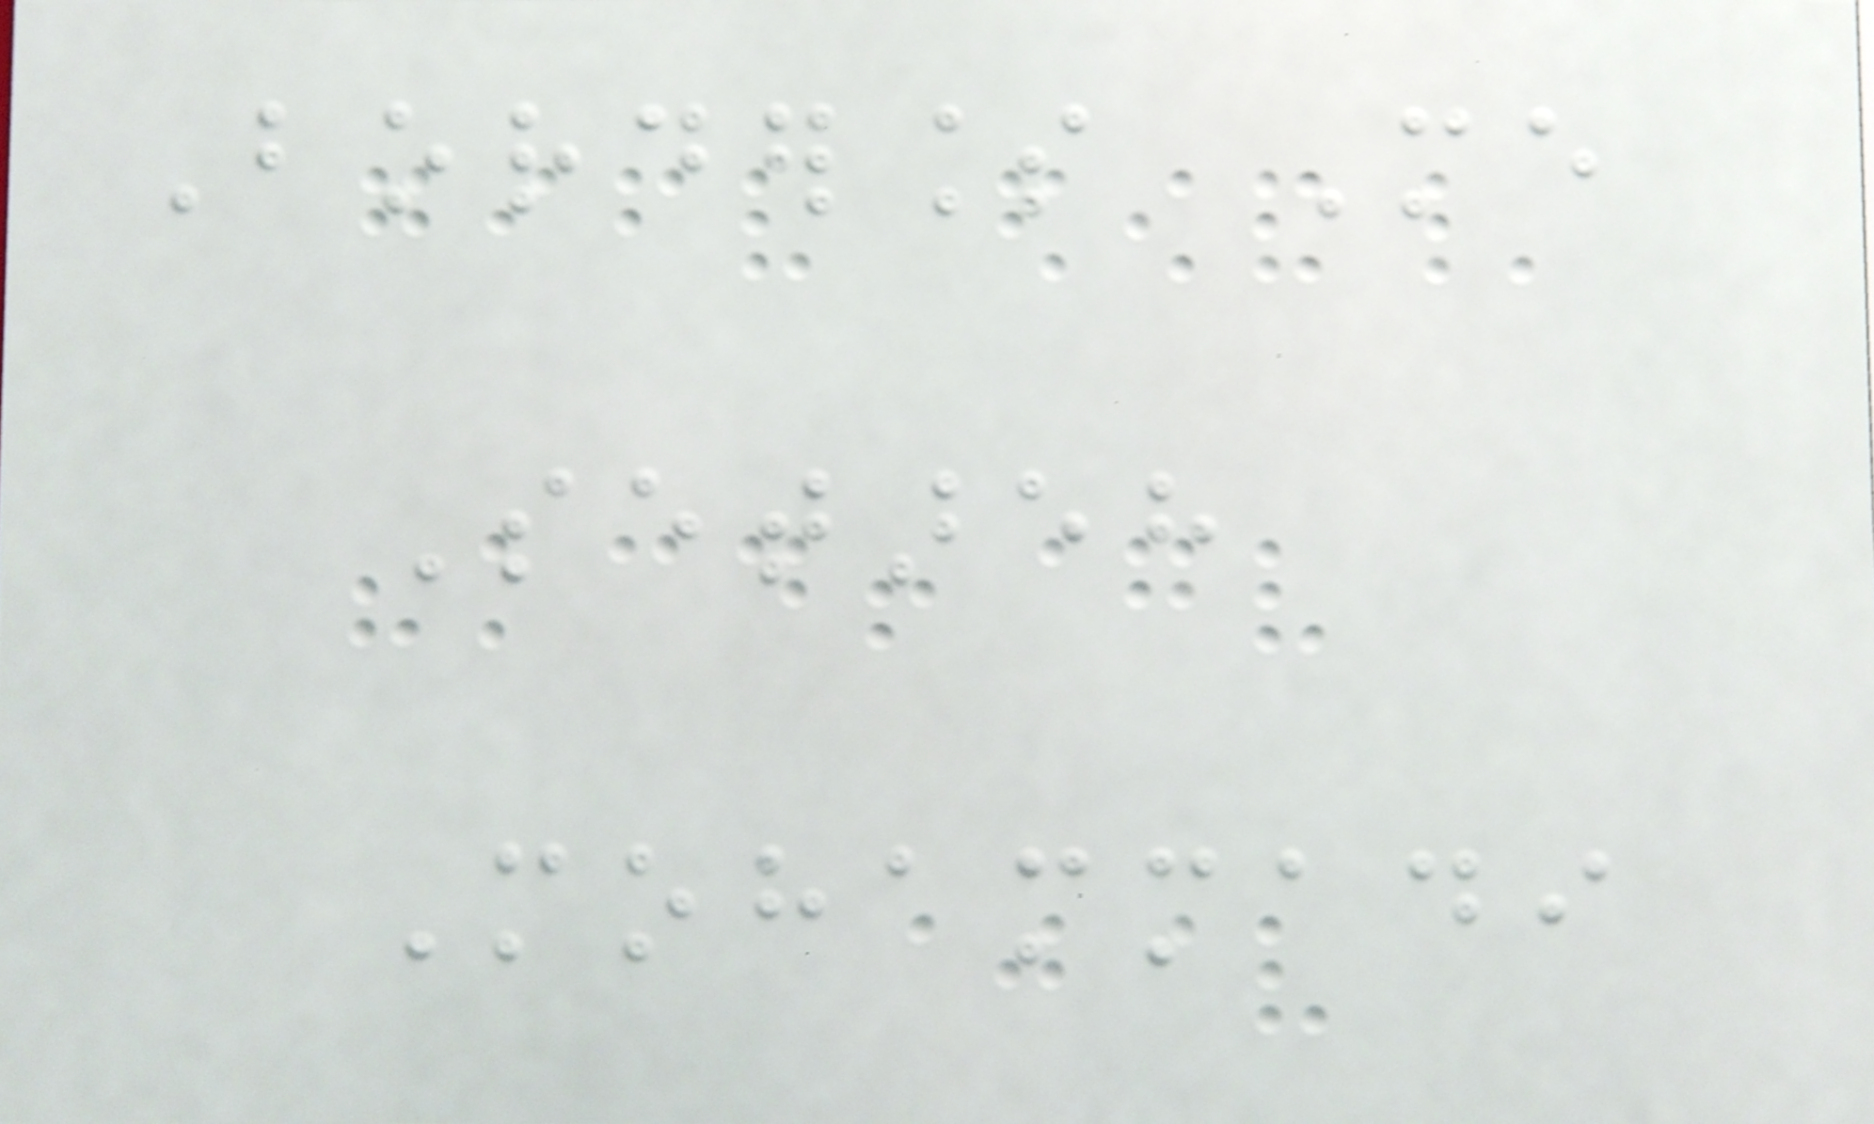Borderless Me
Setareh
Mohammadi
